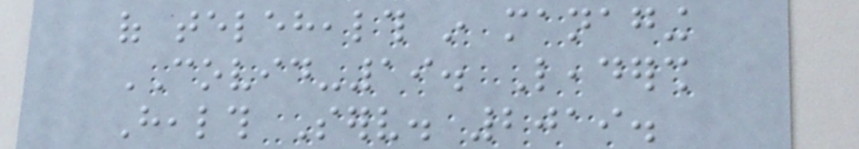of telehealth in managing
COVID-19. Leadersh
Health Serv. 2019.
